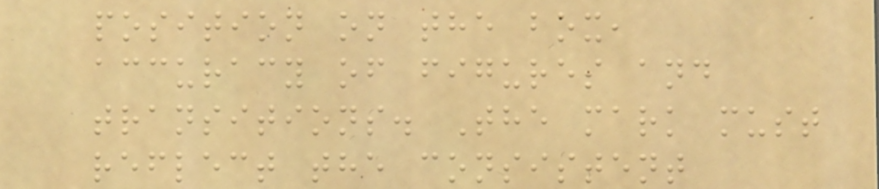position on the box,
accuracy of figures and
transitions. The mark must
reflect the consistent
